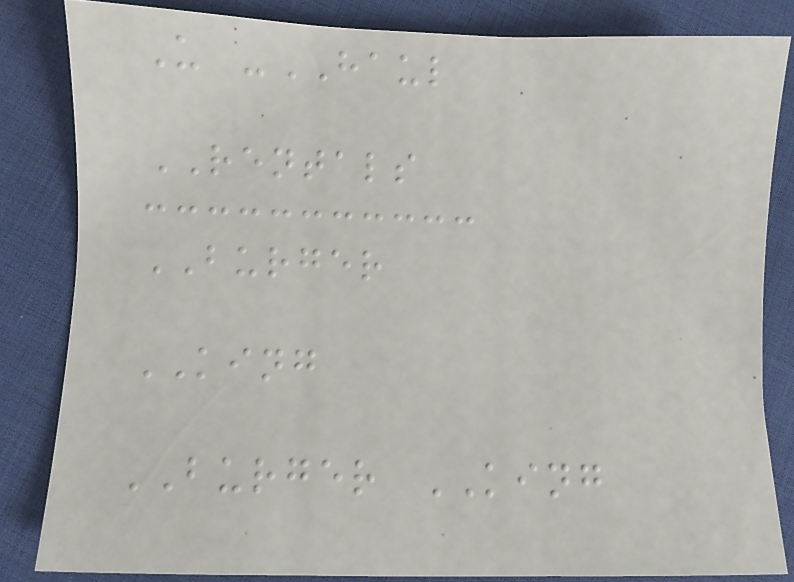U -HAUL
RENTALS
BURGER
KING
BURGER KING
